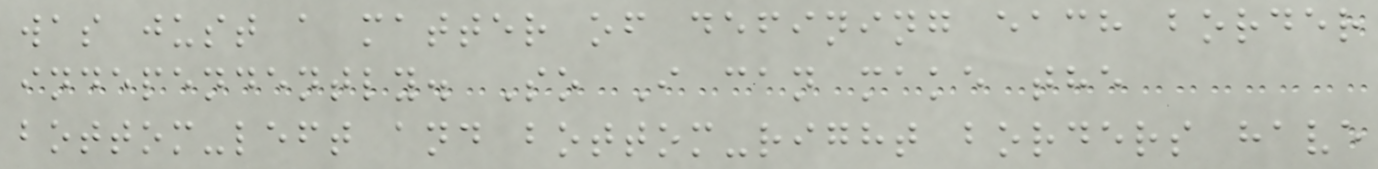was just a matter of defining each border
independently. So I can make the
bottom-left and bottom-right borders have
